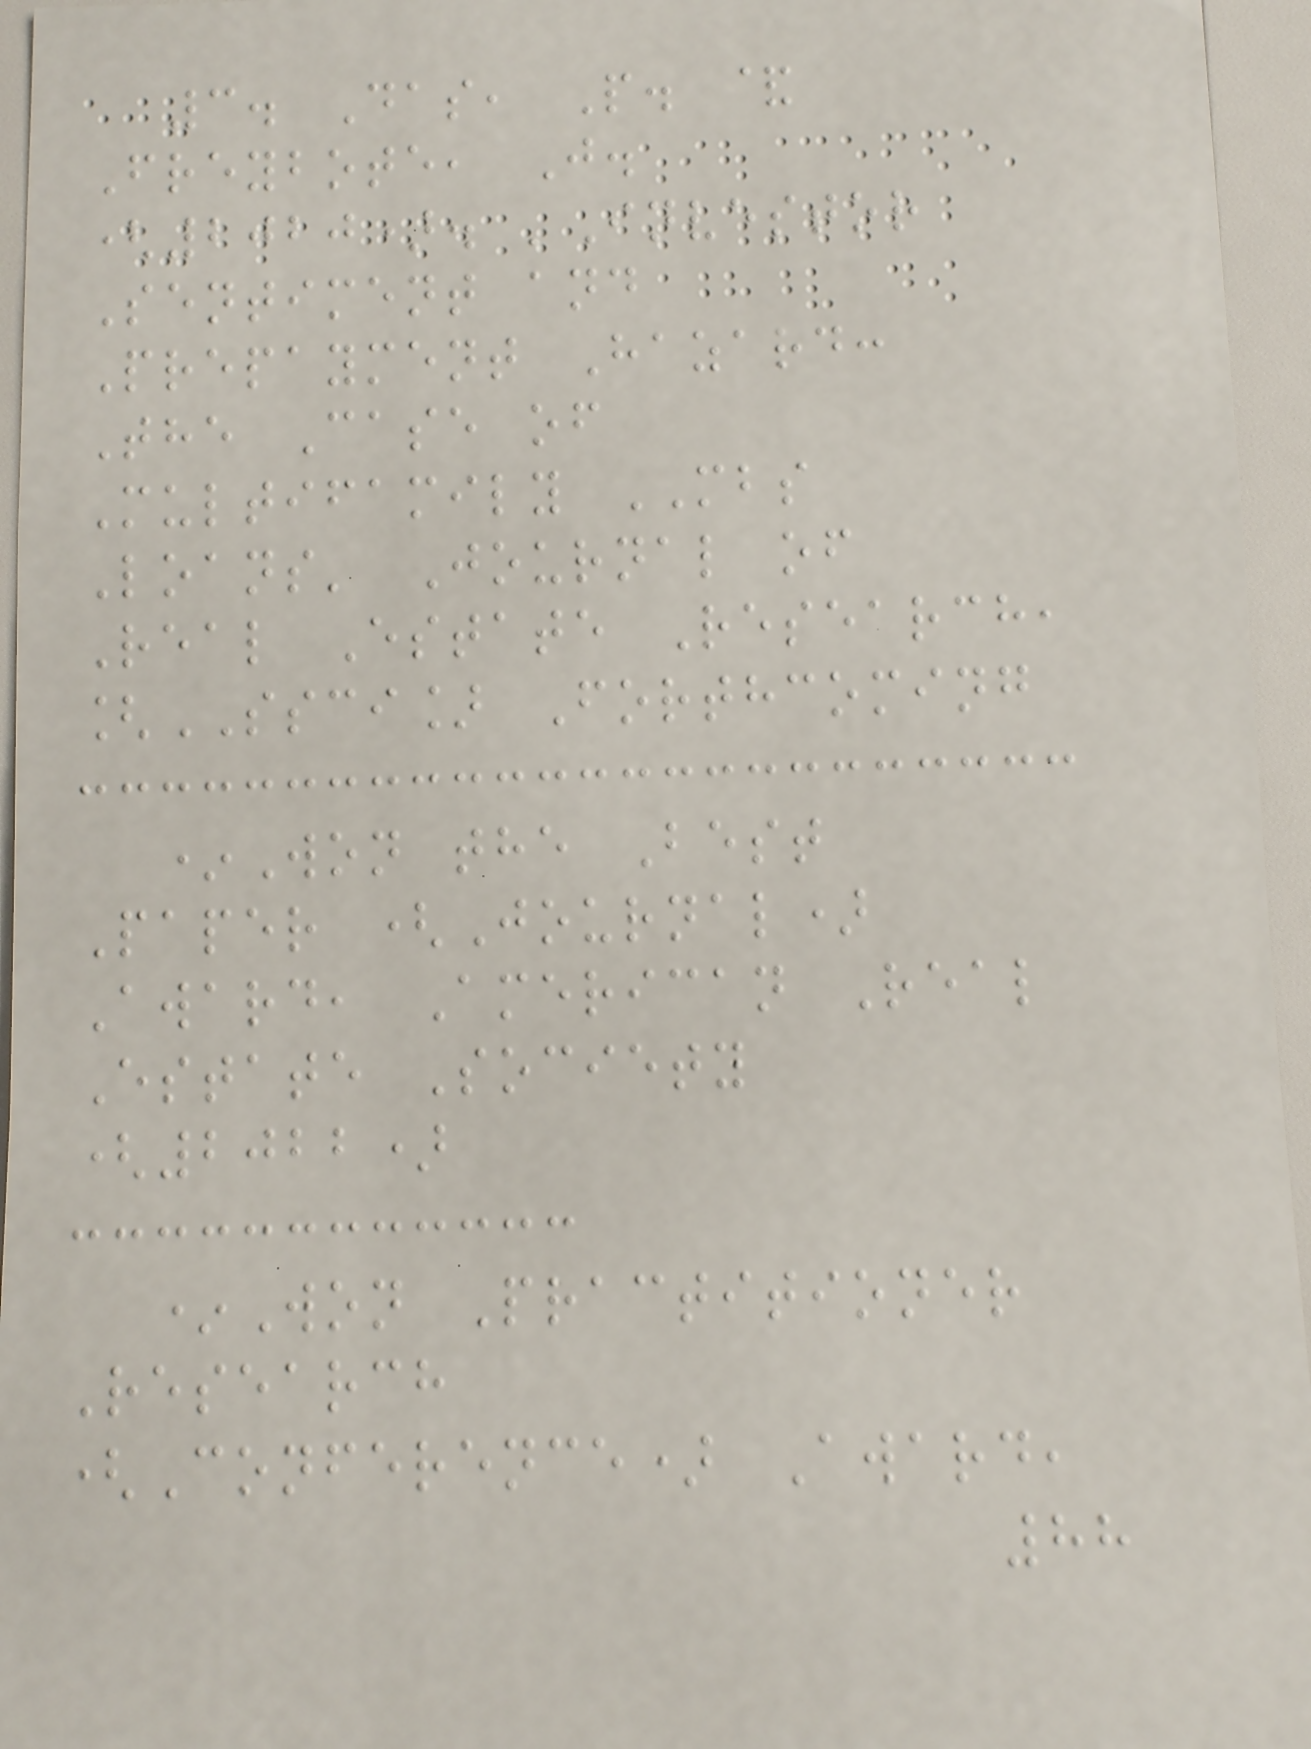3. Das, P. &
Freybote, J.
(2020). 'Investor
Sentiment and
Prepayment Hazard:
The Case of
Multifamily MBS
Loans' Journal of
Real Estate Research,
[SSCI] Forthcoming
*Won the Best
Paper (Journal)
Award, American Real
Estate Society
(2022)
*Won Practitioner
Research
(Conference) Award,
88
